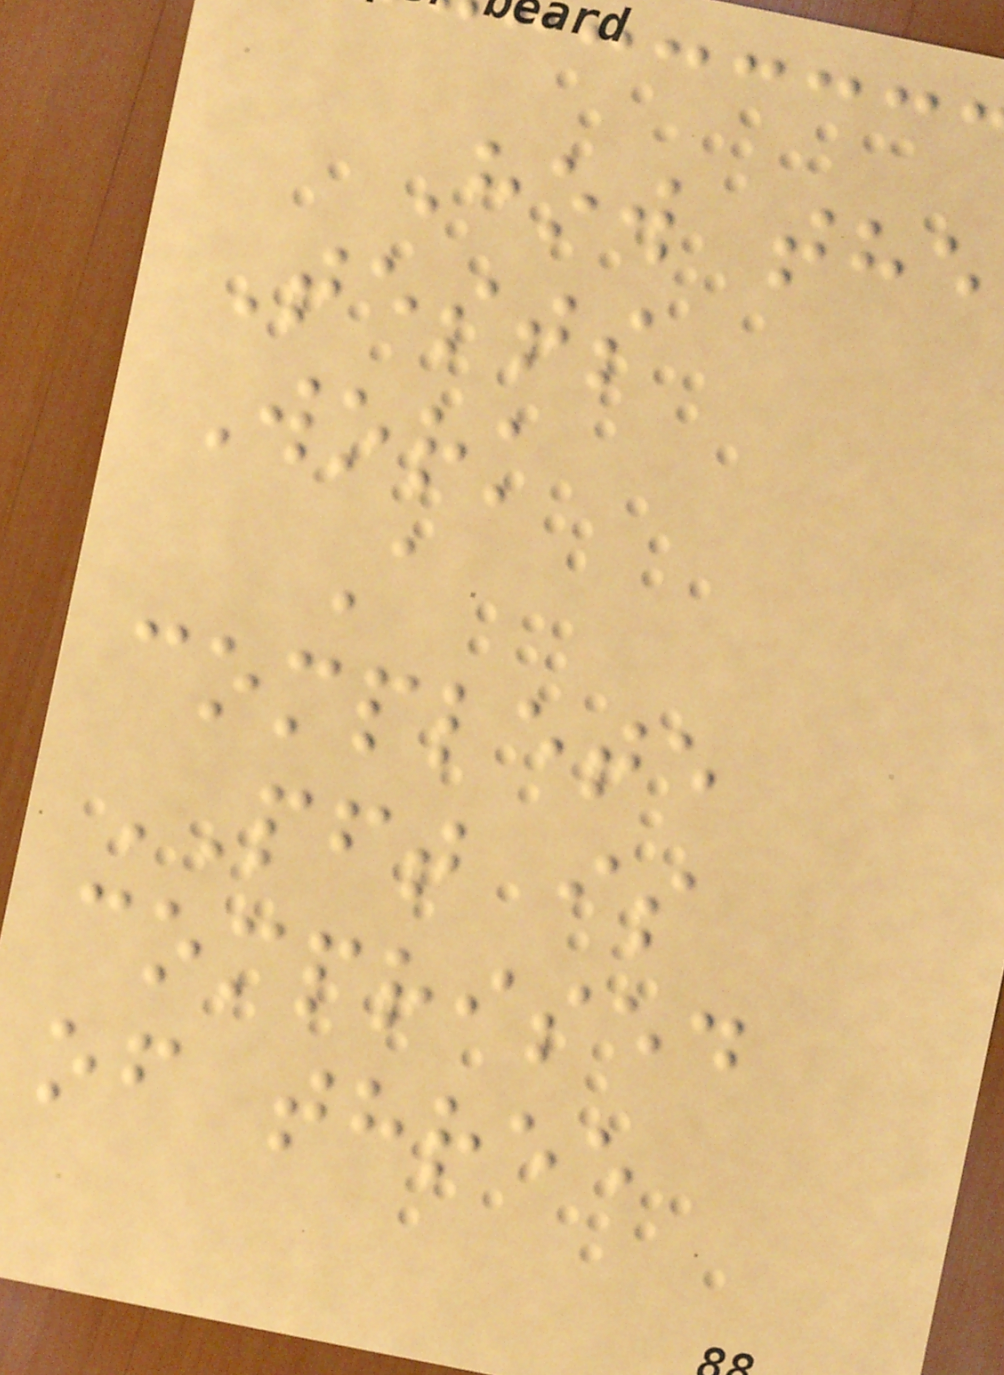How the
Tests
Work
A
complete
PFT is
comprised
of three
